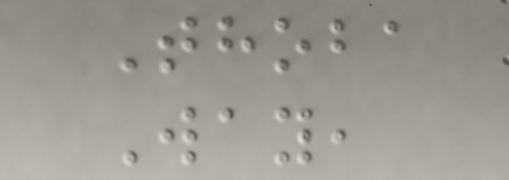Thoba
Way,
